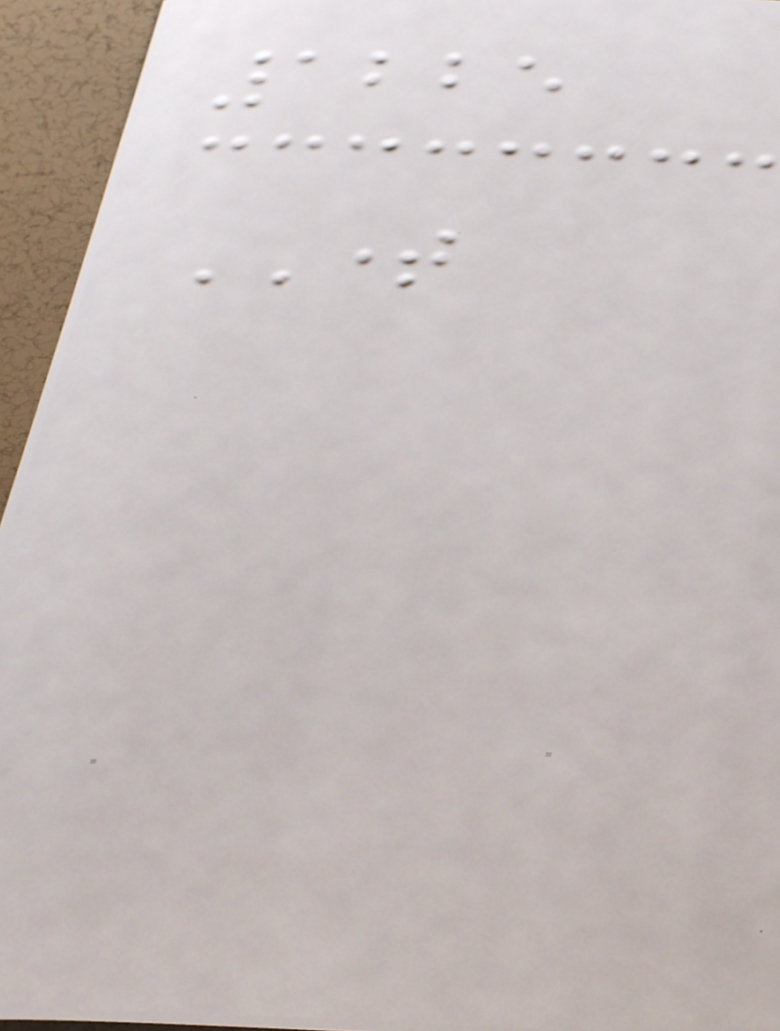1225
TIME
